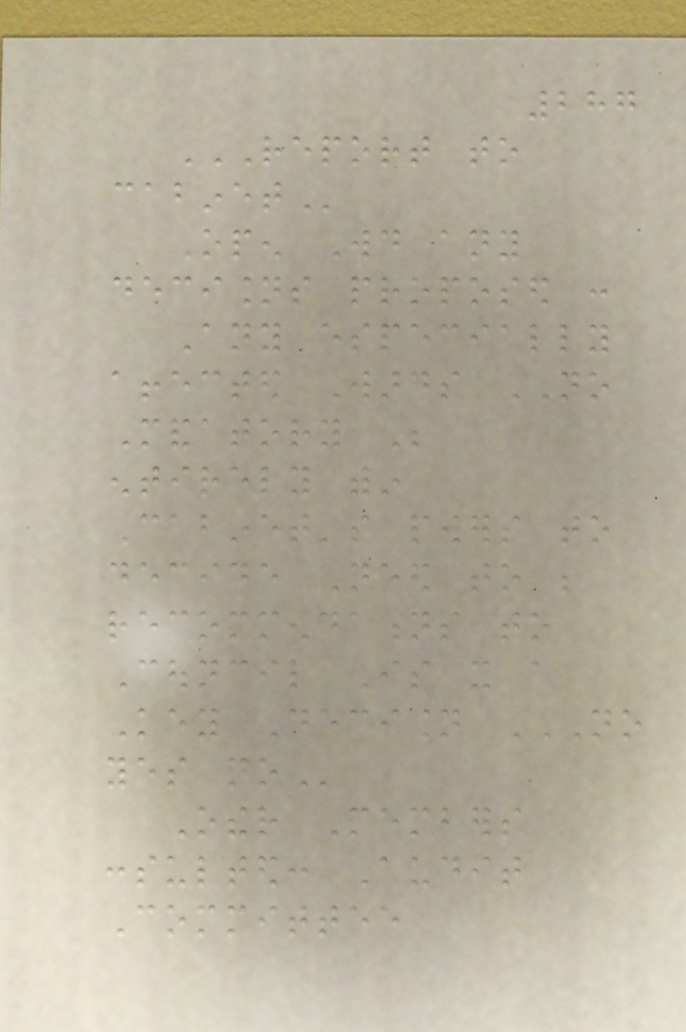287
REPORT TO
CABINET
Open Would any
decisions proposed :
Any especially
affected Wards NO
Mandatory Be
entirely within
Cabinet's powers to
decide Need to be
recommendations to
Council Is it a
Key Decision NO
YES NO
Other Members
consulted: Audit
Committee
